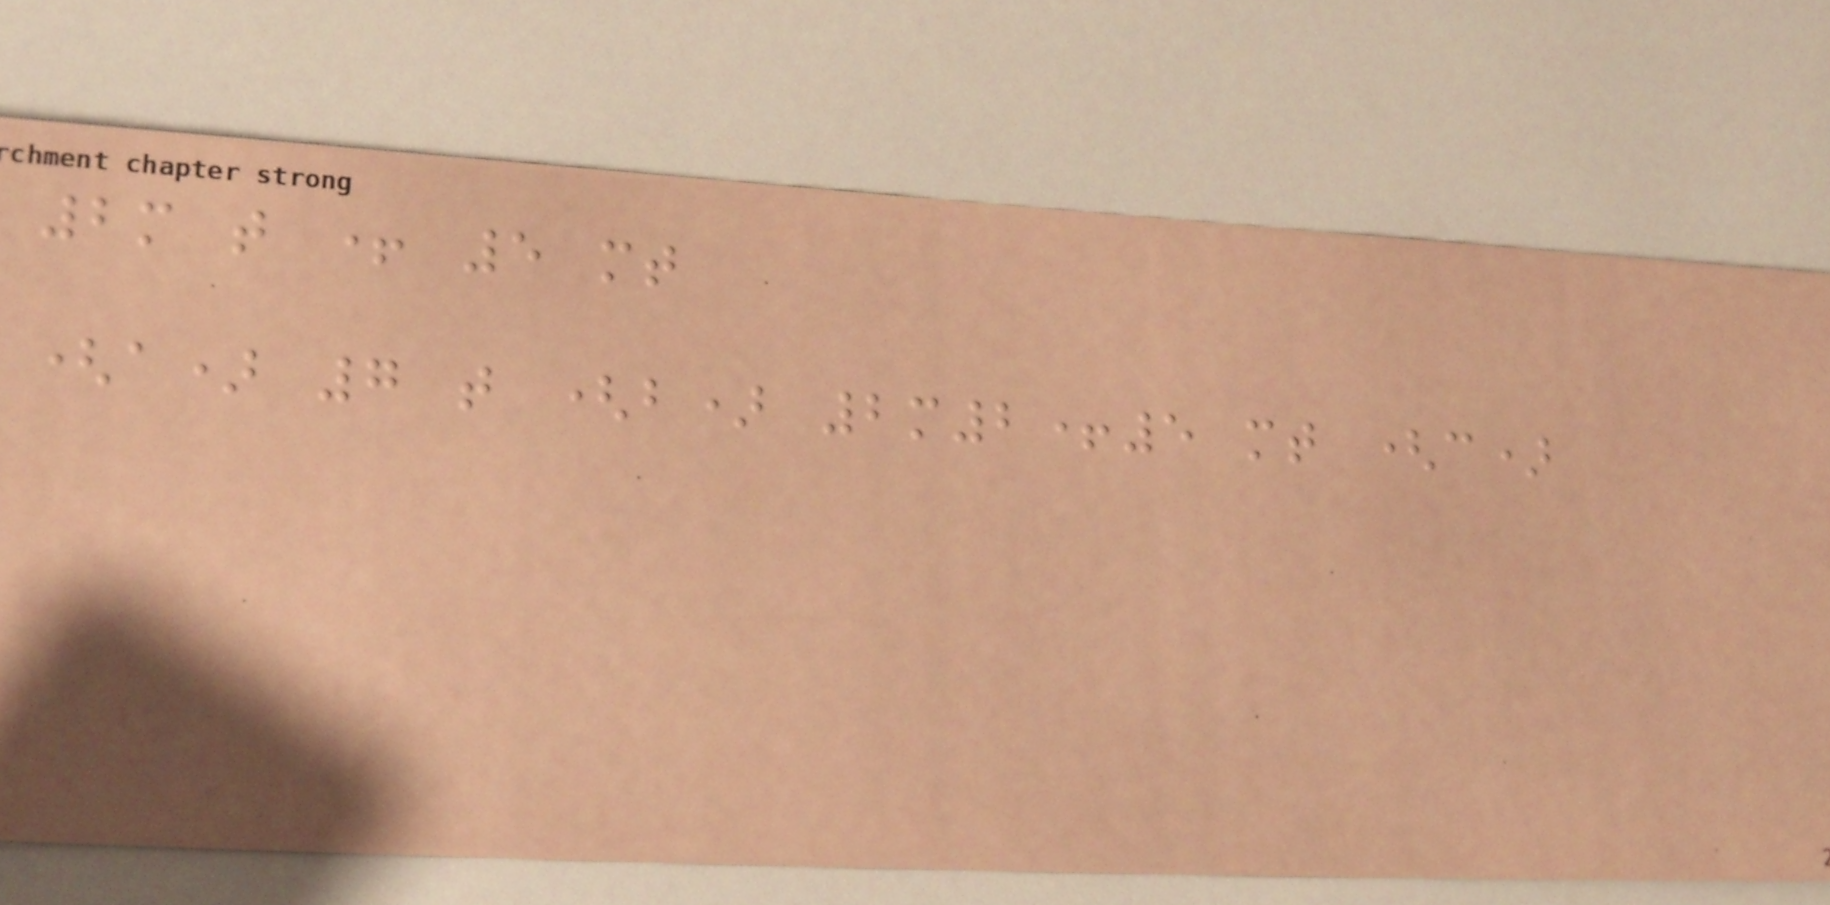2m t + 5 mt
(a) 7 t (b) 2m2+5 mt (c)
